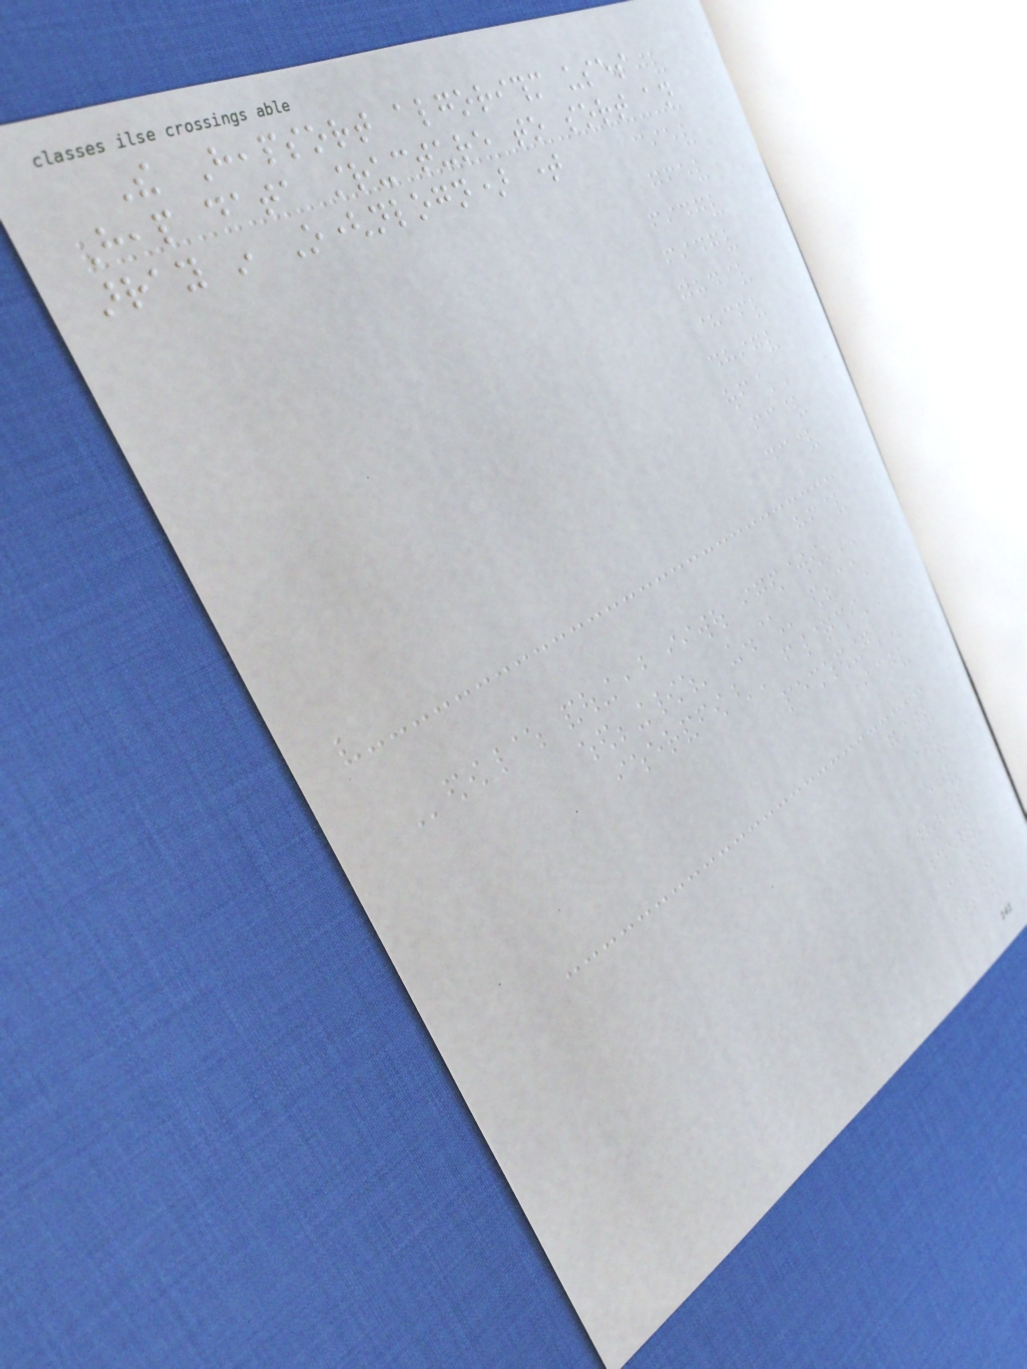The Heapsort algorithm uses
Heap data structure to sort an
array in O(nlogn) time
